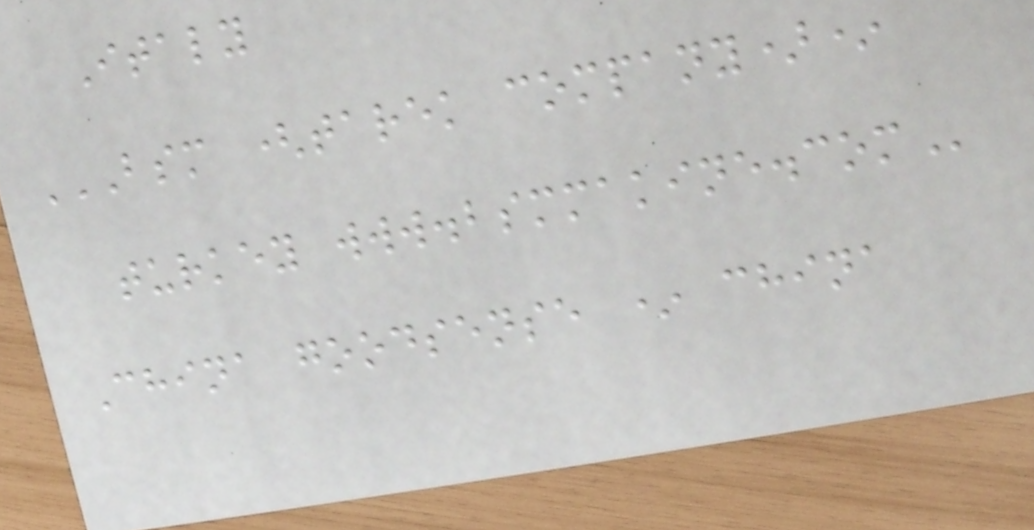Italy
BSM (TAREK COMPANY)*
TURKEY WWW.BSMMAKINE.COM
China goodsense * china
